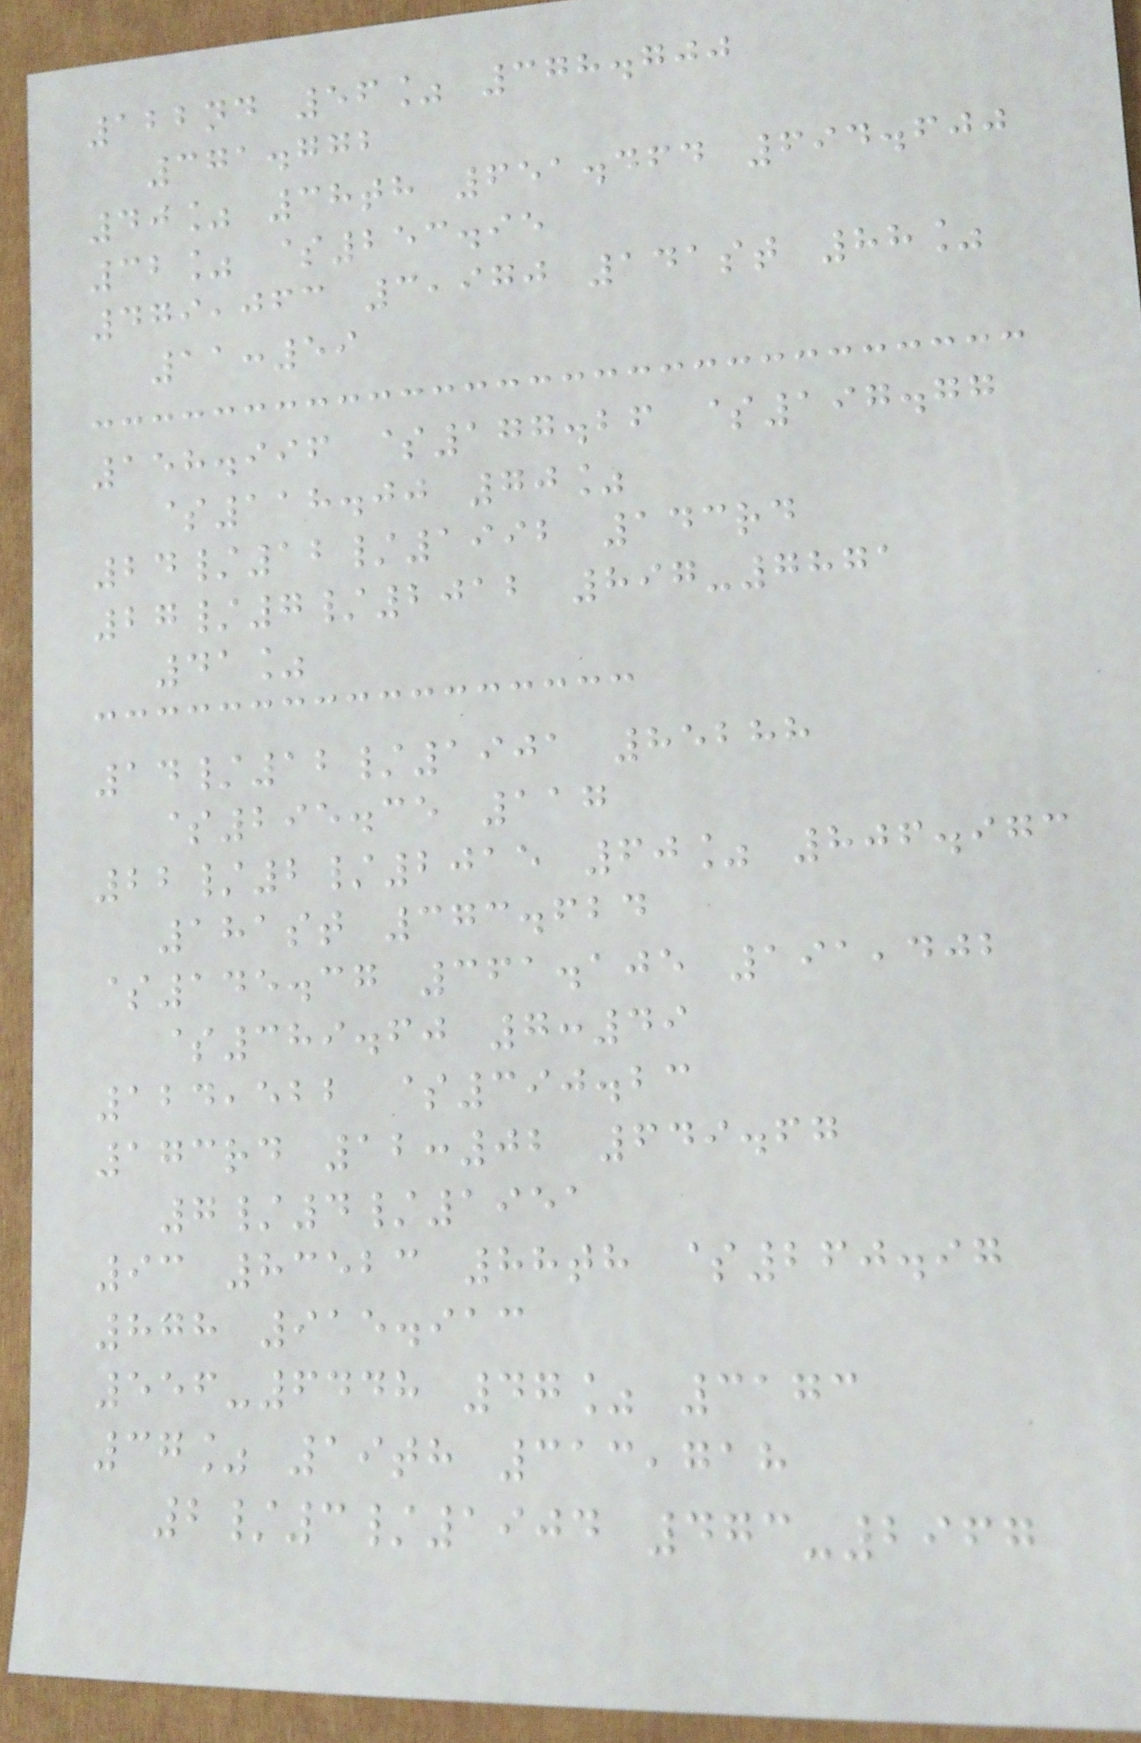122nd 56% 378.700
371.772
40% 38th 651.464 694.600
32% $253.95
479,063 3,970 141st 88%
11:59
158.996 $177.26 $197.77
$118.00 70%
24/12/1992 143rd
27/7/2012 897-7871
41%
14/12/1901 85288
$295.35 117
22/2/2015 60% 806.973
181st 373.624
$145.37 361.105 191,402
$389.60 7:49
124,522 $390.23
173rd 12:02 649.67
7/4/1951
93 83523 88th $260.97
878 915.913
556-6448 47% 3173
37% 19th 313,718
2/3/1904 473-2967
